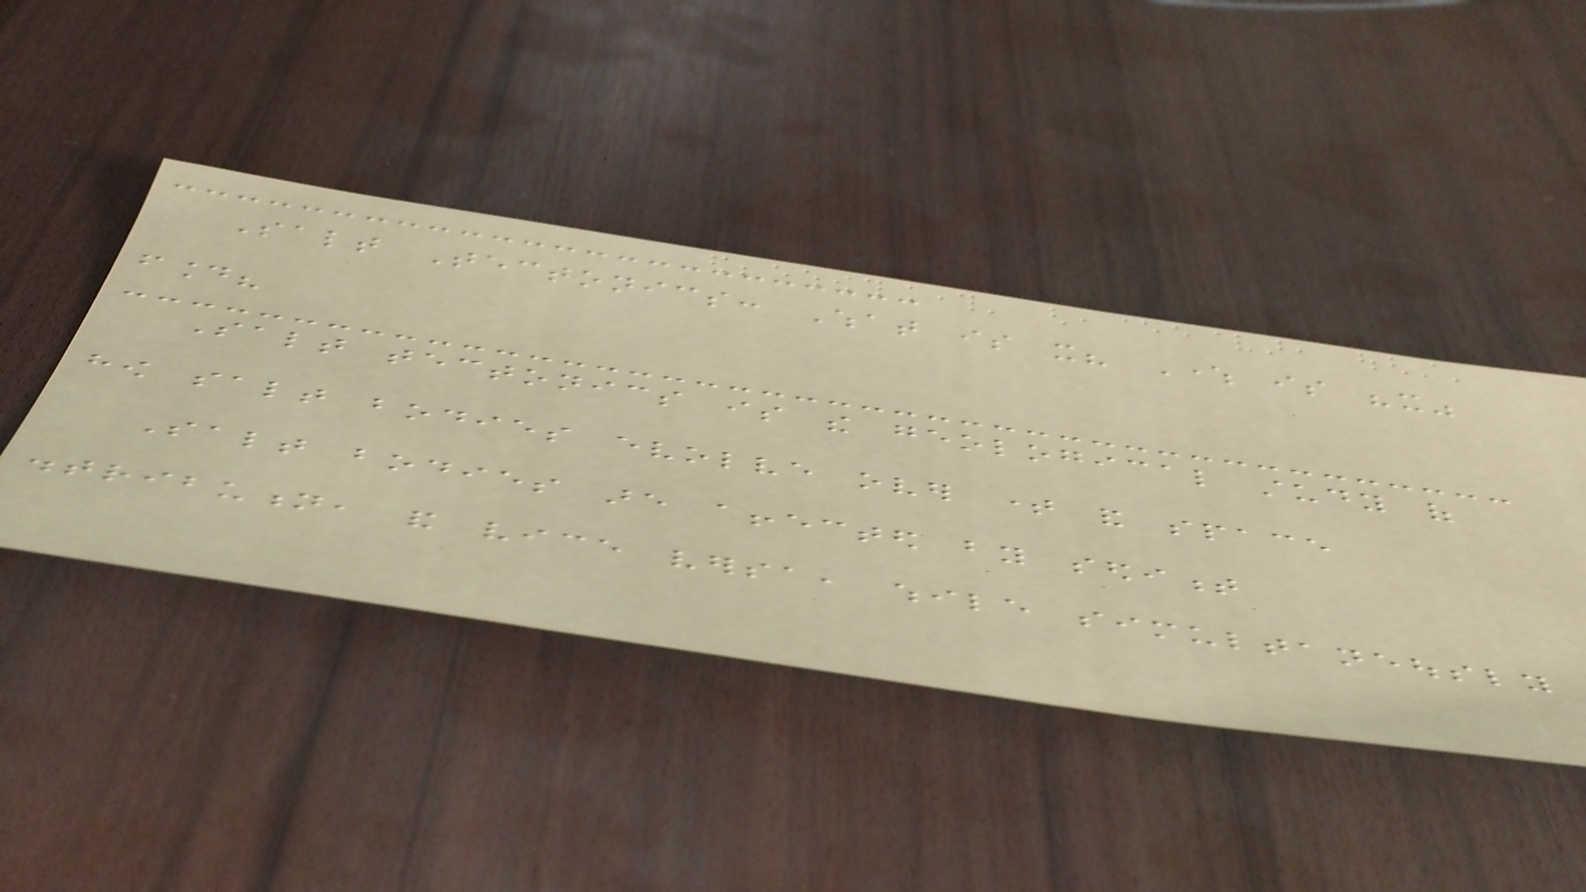Salt Tectonics: What is it? Where is "it"
found?
Salt tectonics is the geological study of
how salt bodies evolve over time and space
Salt bodies are affected by sediment
distribution, and vice versa, while simultaneously
